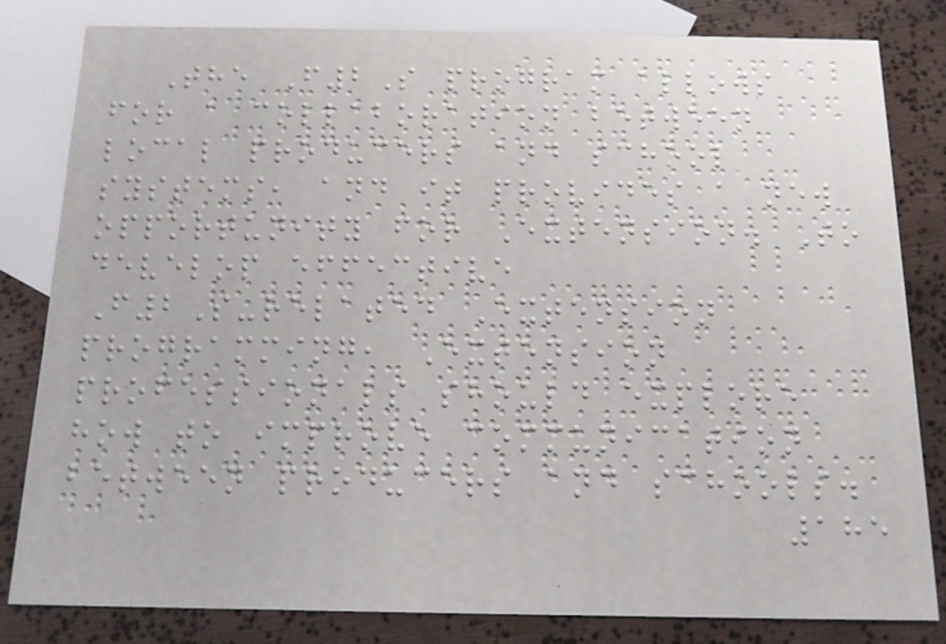The F2S program allows
for a collaboration between
local producers and school
systems, and it provides a new
opportunity for Extension. To
develop effective
F2S-related Extension
programming, Extension
professionals should explore
how to improve communication
between producers and schools.
185
